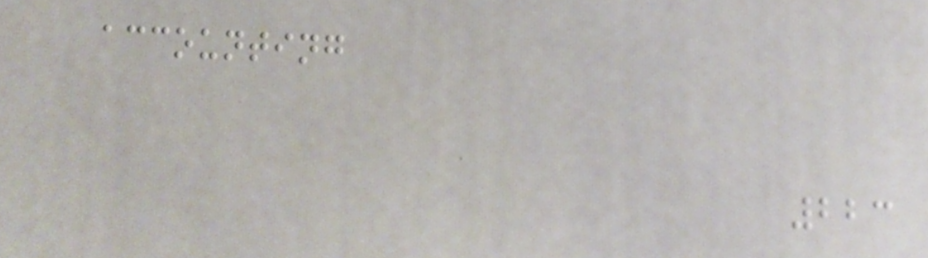accounting
223
